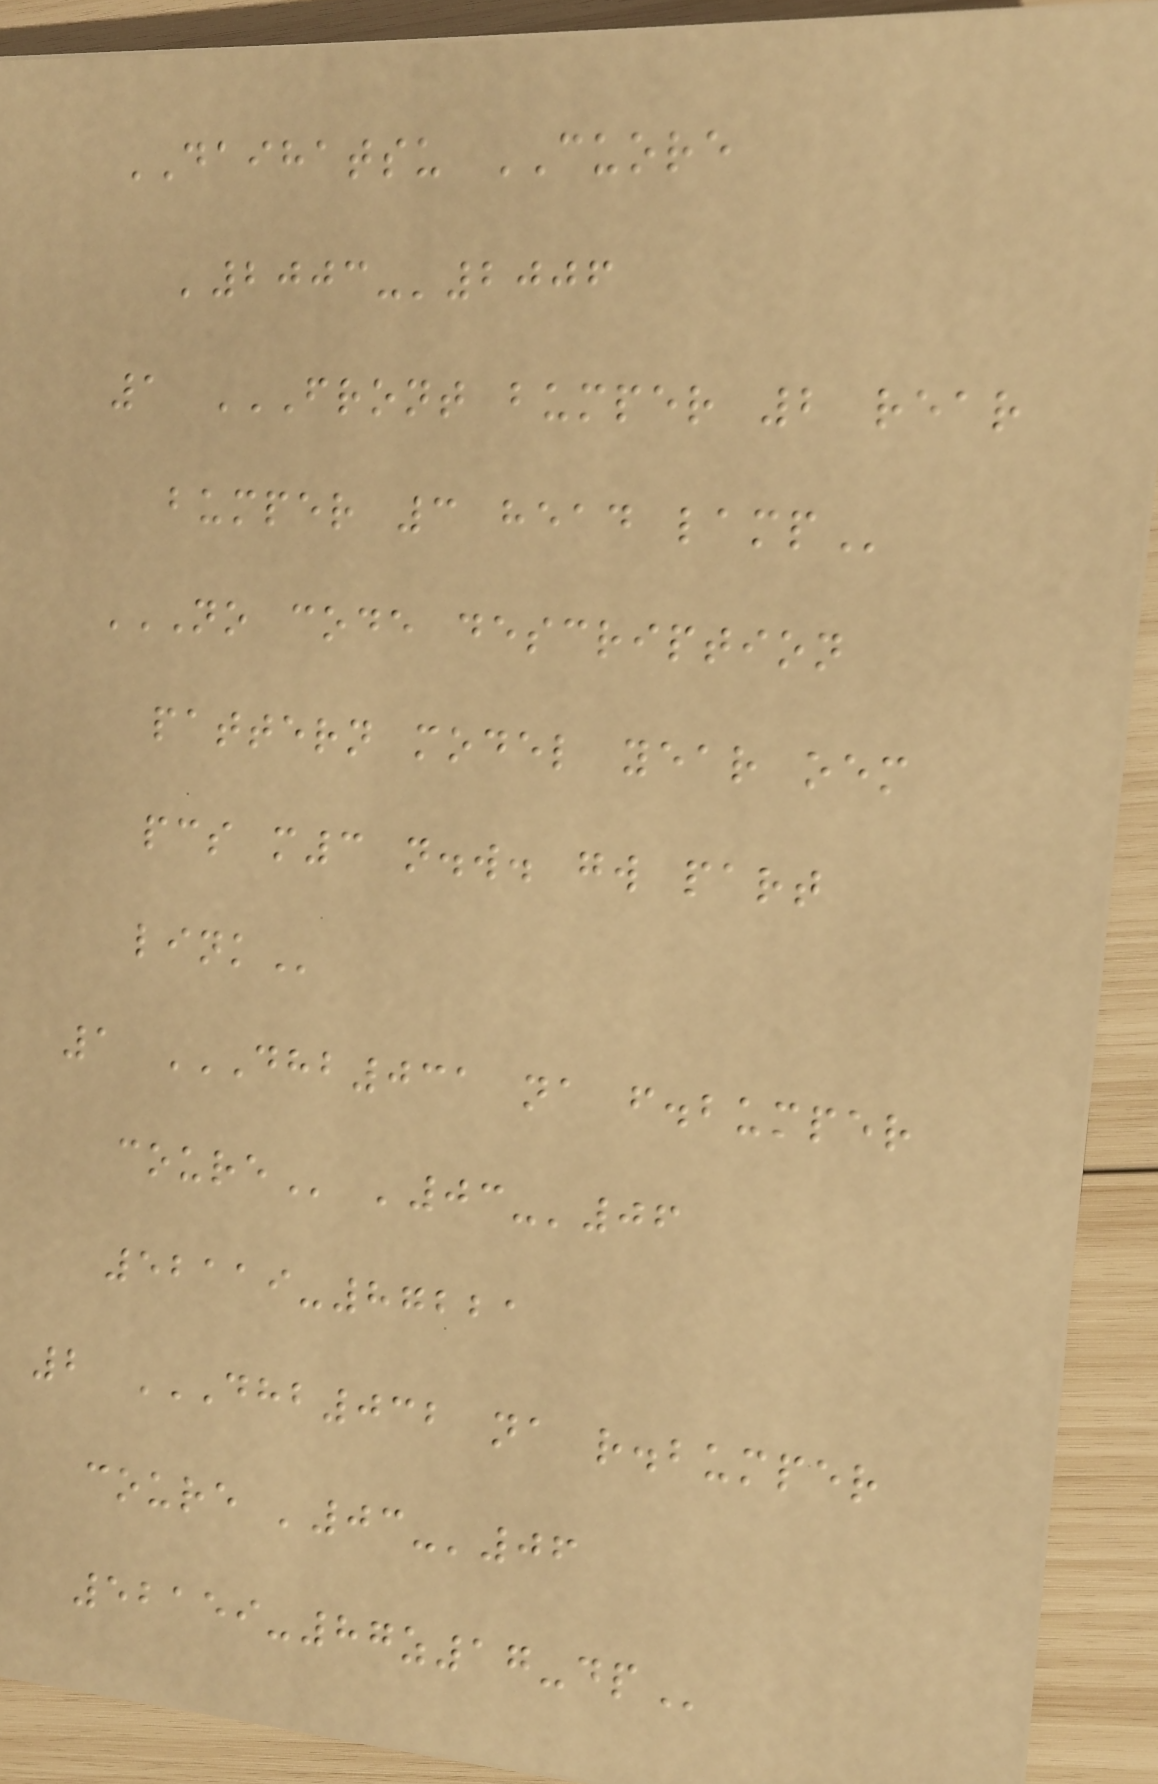DAIHATSU CUORE
'2003-'2006
1 FRONT BUMPER 2 REAR
BUMPER 3 HEAD LAMP
NO CODE DESCRIPTION
PATTERN MODEL YEAR OEM
PCS M3 N.W. GW PART
LINK
1 DHB031 NA F.BUMPER
COURE '03-'06
52119-87221
2 DHB032 NA R.BUMPER
COURE '03-'06
52159-87Z17-DP
